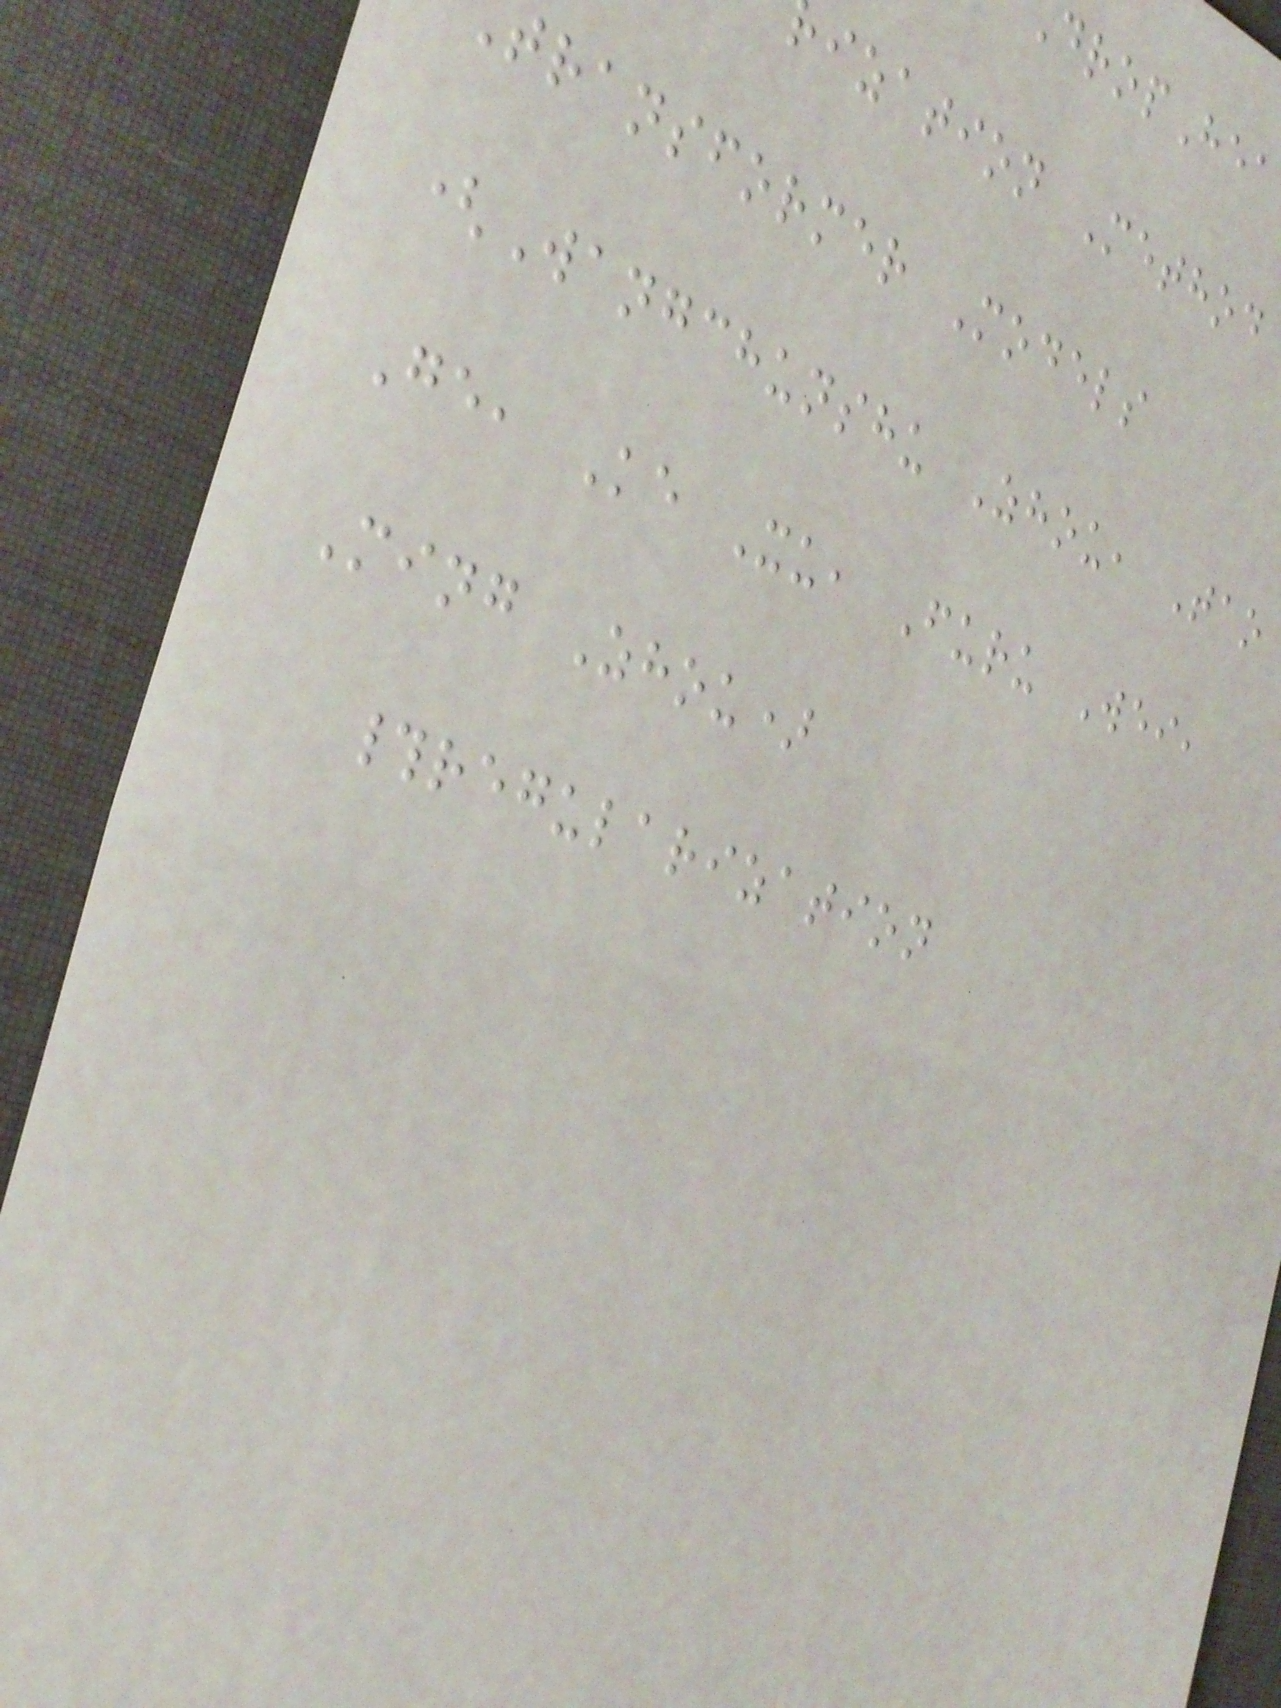ization Method
transformer Models
(Wangchunshu Zhou, Tao
Ge, Ke Xu, Furu Wei,
Ming Zhou)
#regularization
